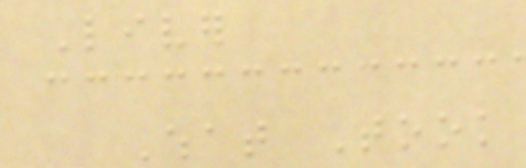Liver
What Took
